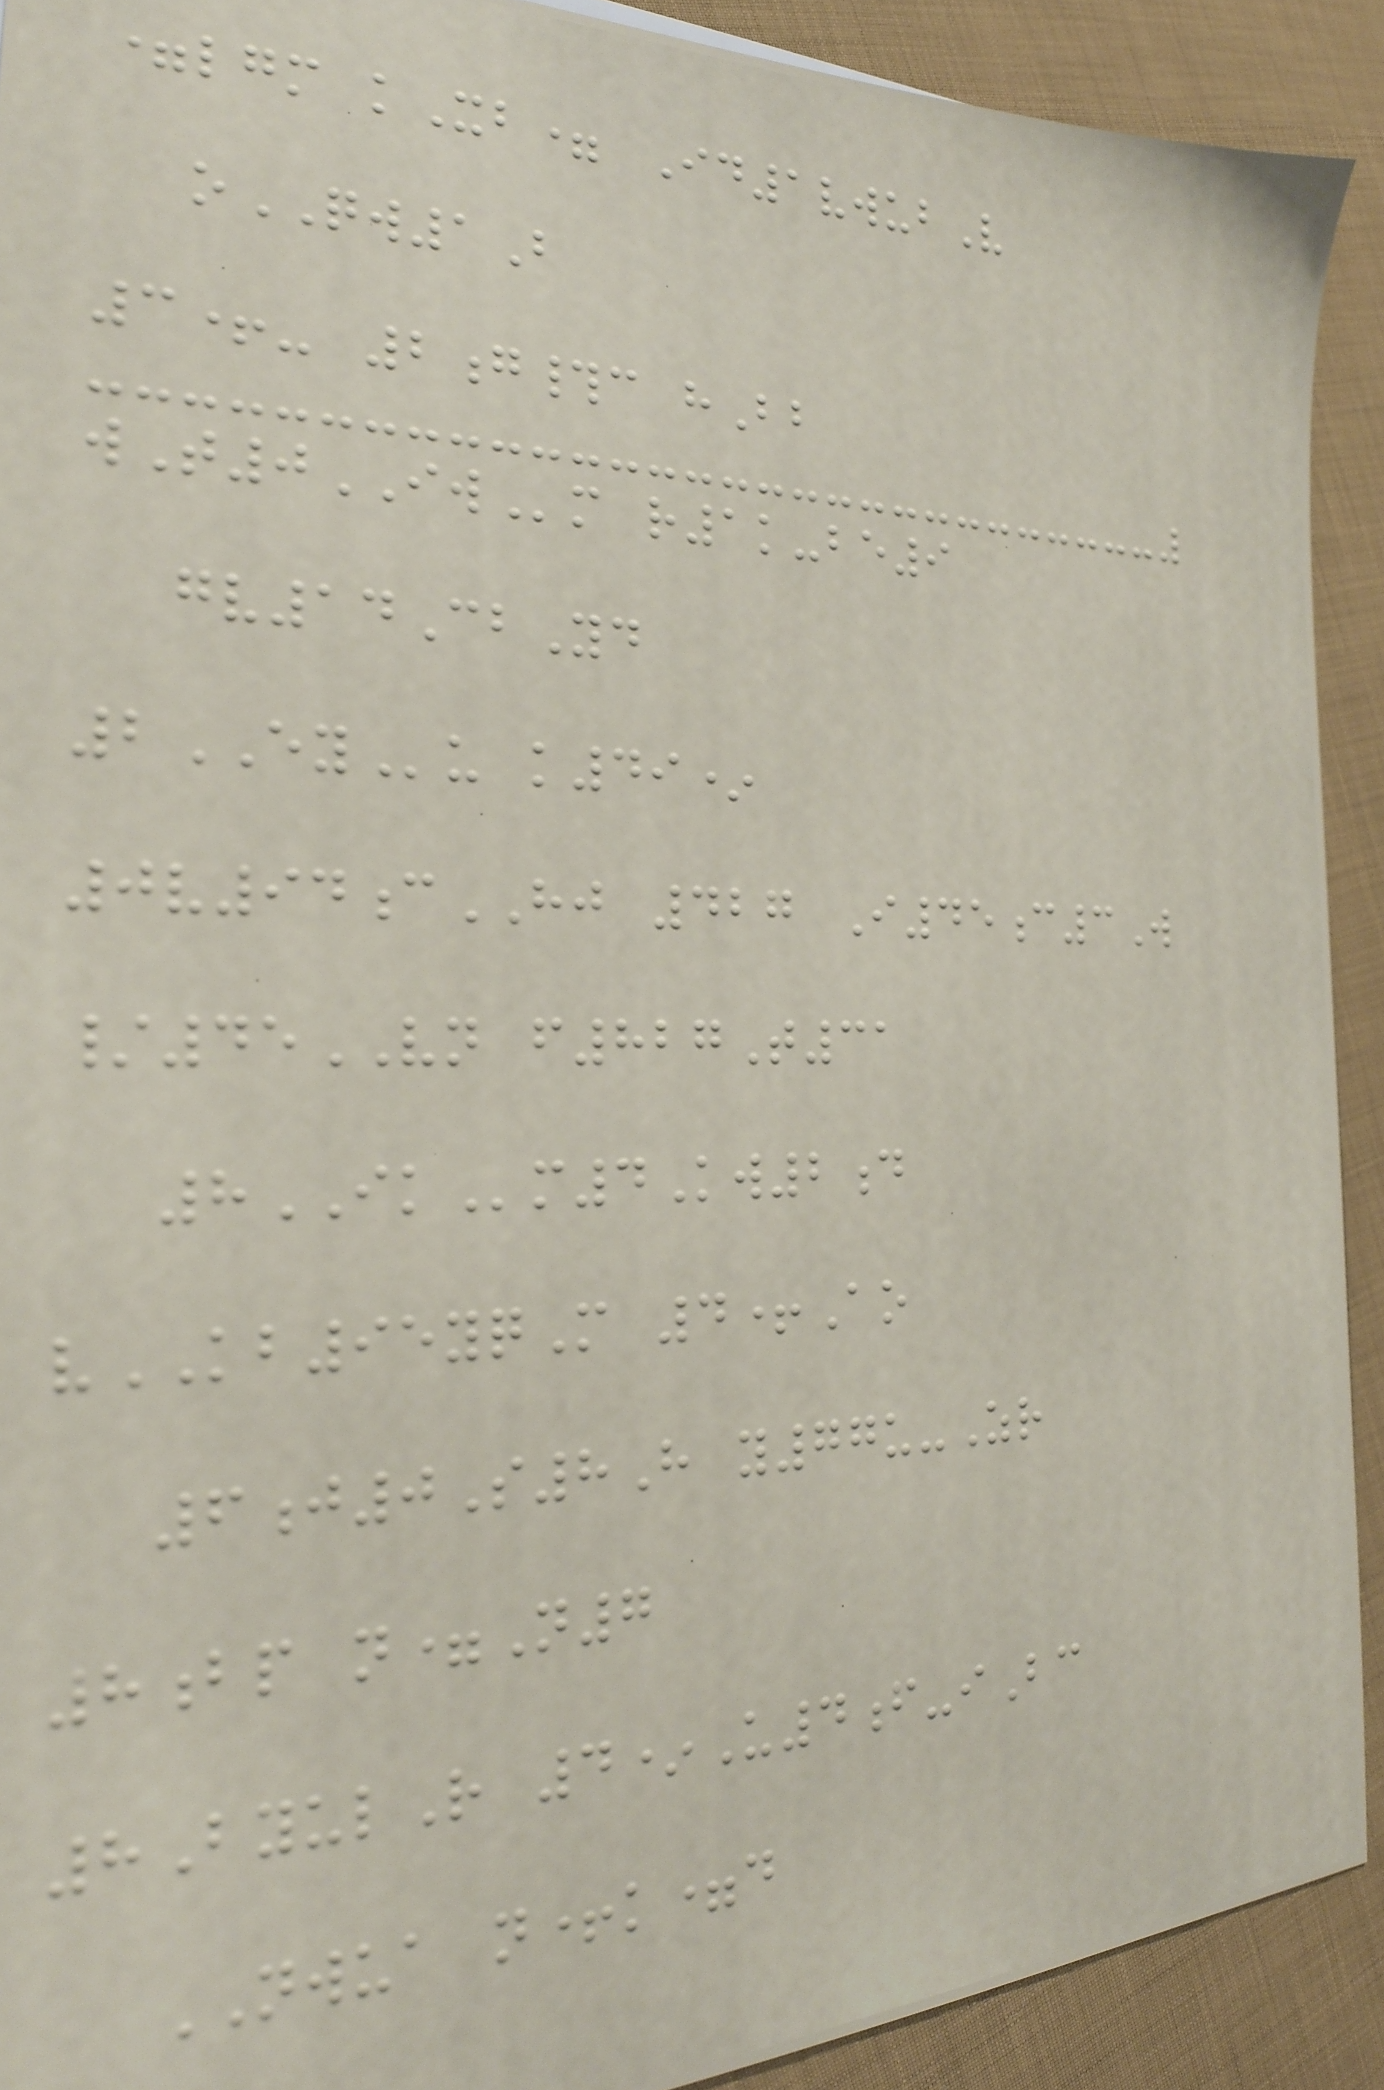=lgm kXb= Id1vwubV
oQW1B
3+- 2g#c hBb
wT0IWm r1k-be9
gv14CbYd
2EYu k49*
0v94cHJ 427 I45c3W
/45VN f827T31
8IKm4Kw2d
vKB95yqM 4+Ao
6j0S8H y77u-Zr
8bp n=N7
8ByulR 4*U4f-iBc
NWUA n+k=d
